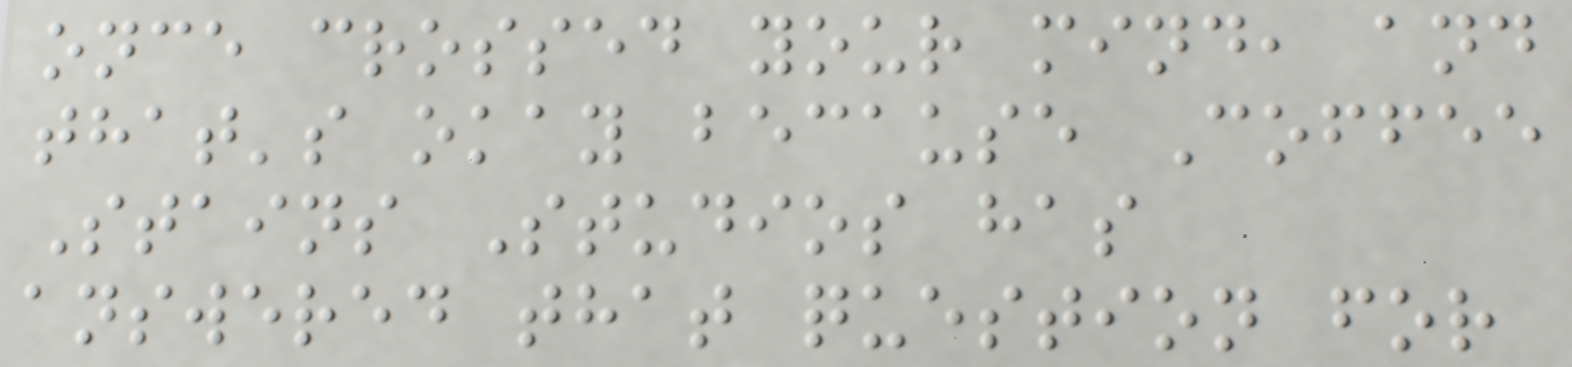once crossed your mind, and
that's okay because Coffee
Stains Studios has
answered that question for
